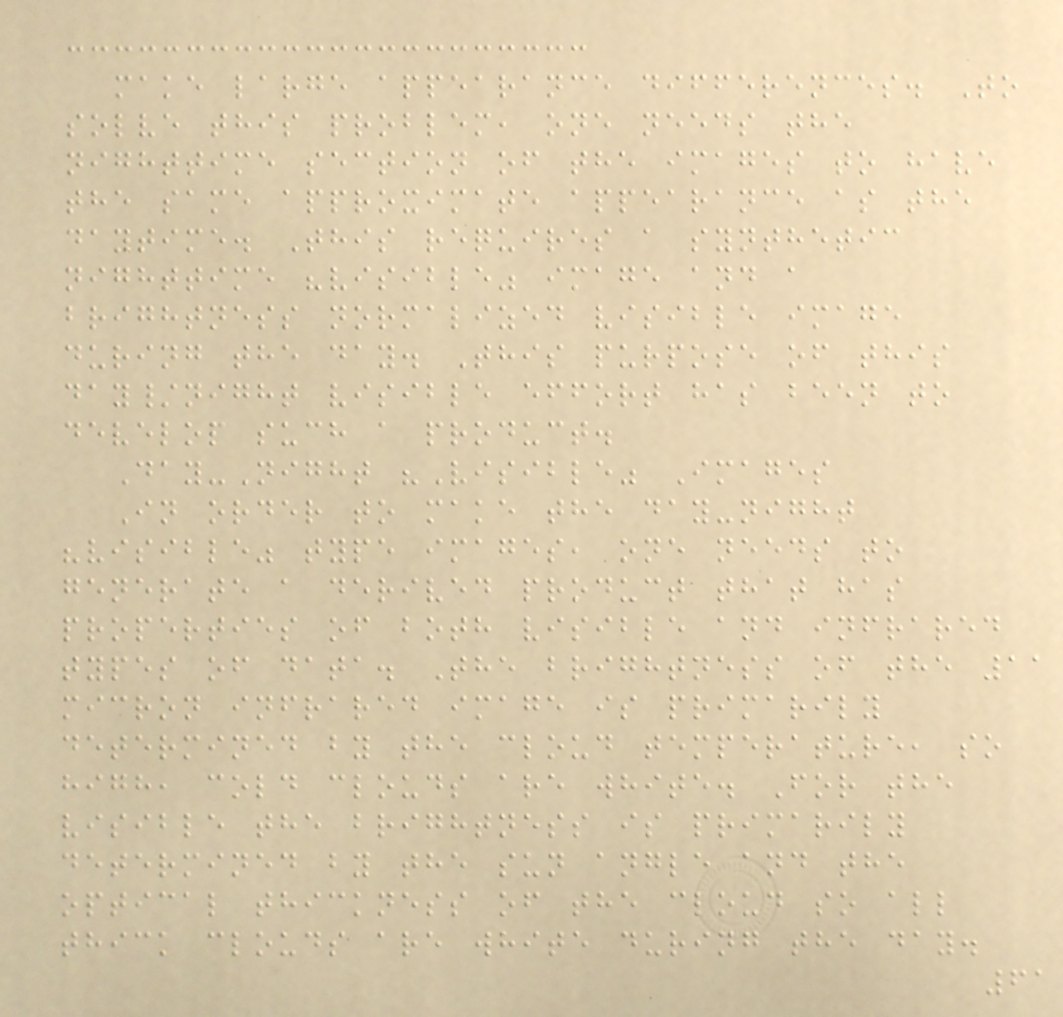make large appearance differences. To
solve this problem, one needs the
nighttime section of the images to have
the same approximate appearance as the
daytime. This requires a synthetic
nighttime "visible" image and a
brightness normalized visible image
during the day. This purpose of this
day/night visible effort has been to
develop such a product.
Day-Night "Visible" Images
In order to make the day-night
"visible" type images, one needs to
generate a derived product that has
properties of both visible and infrared
types of data. The brightness of the 11
micron infrared image is primarily
determined by the cloud temperature, so
high, cold clouds are white. For the
visible the brightness is primarily
determined by the sun angle and the
optical thickness of the cloud so all
thick clouds are white during the day.
61
